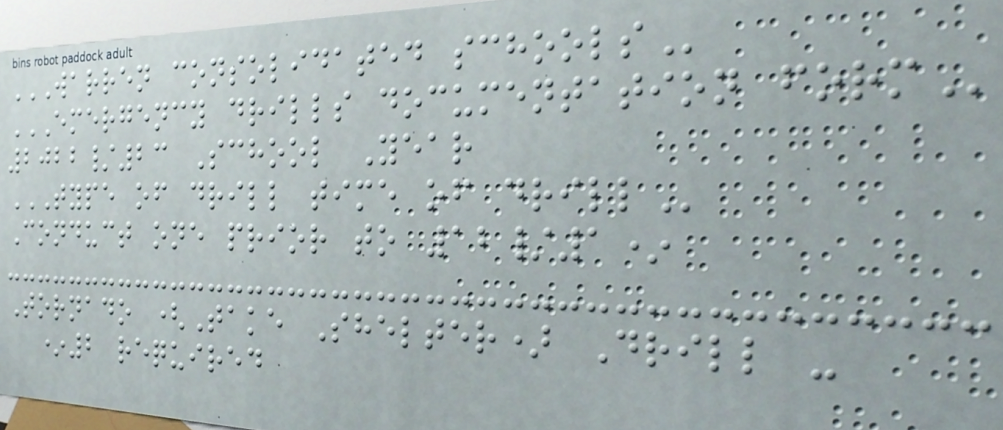WARREN CONSOLIDATED SCHOOLS
EMERGENCY DRILLS DOCUMENTATION FORM
2022/23 School Year
TYPE OF DRILL TIME OF DRILL
Conduct one prior to 12/1*
Tornado (Take Shelter) Drill -
*2 required
